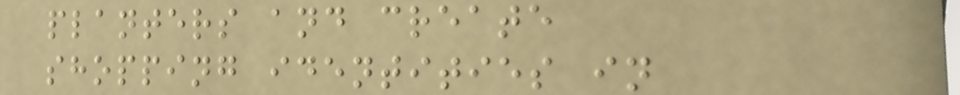planters and create
shopping identities in
